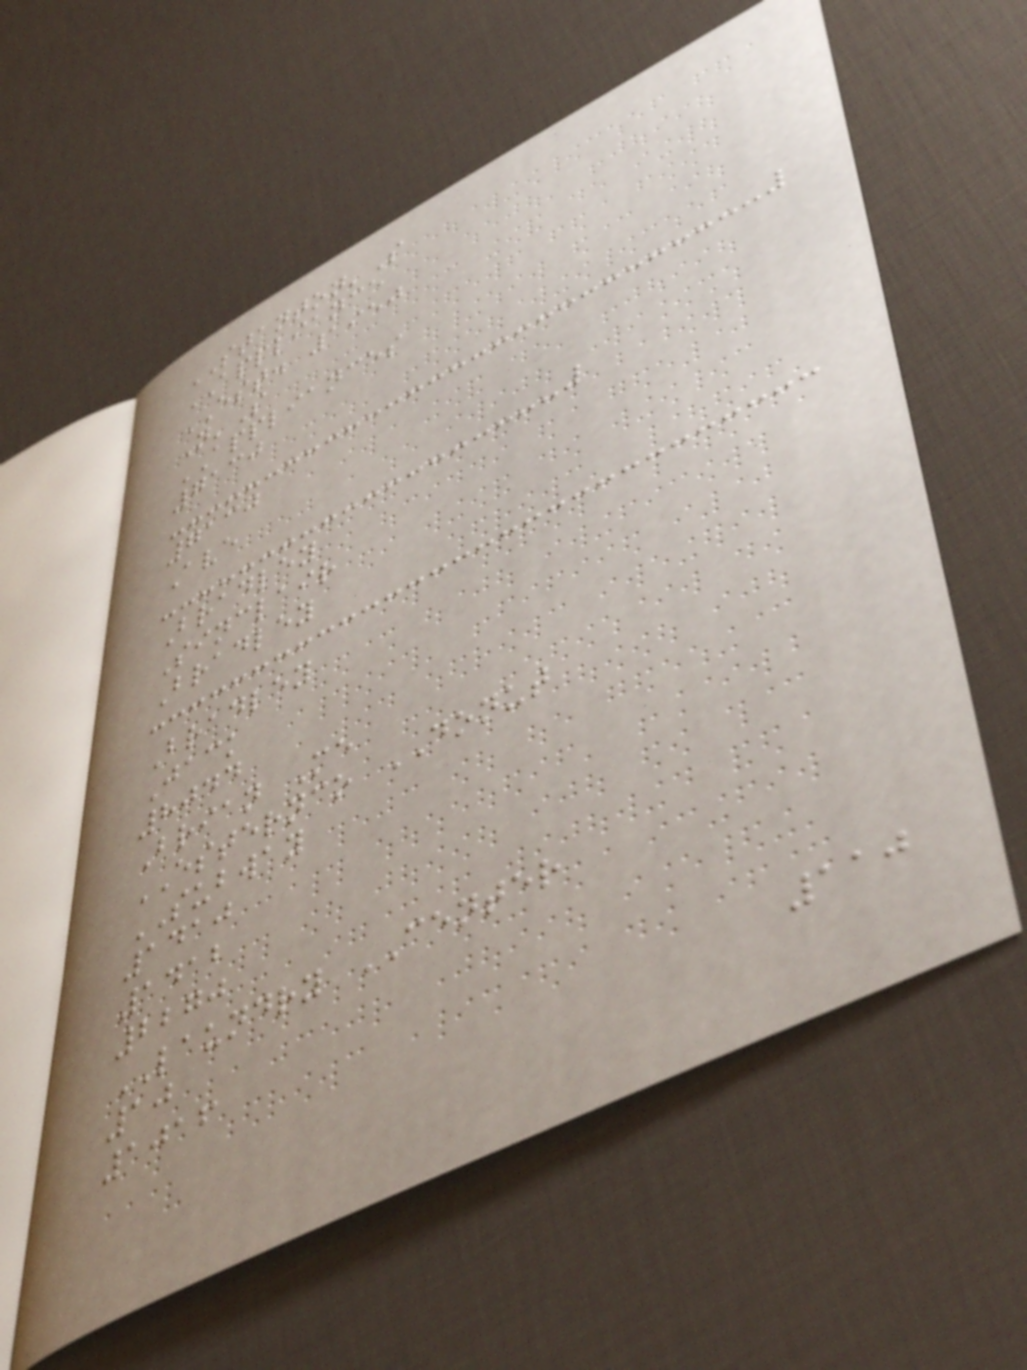STANTON'S
APPLIANCE
EST. 1950
N'S
APPLIANCES
7130
7130
Ave
Bradley
Sinclair
Bradley
Bradley
Jack
8044
Brian Me
ESTERNCO DONUT
SUBWAY
1410
1412
2270
LAUNDRY CENTER
10
1016
110
